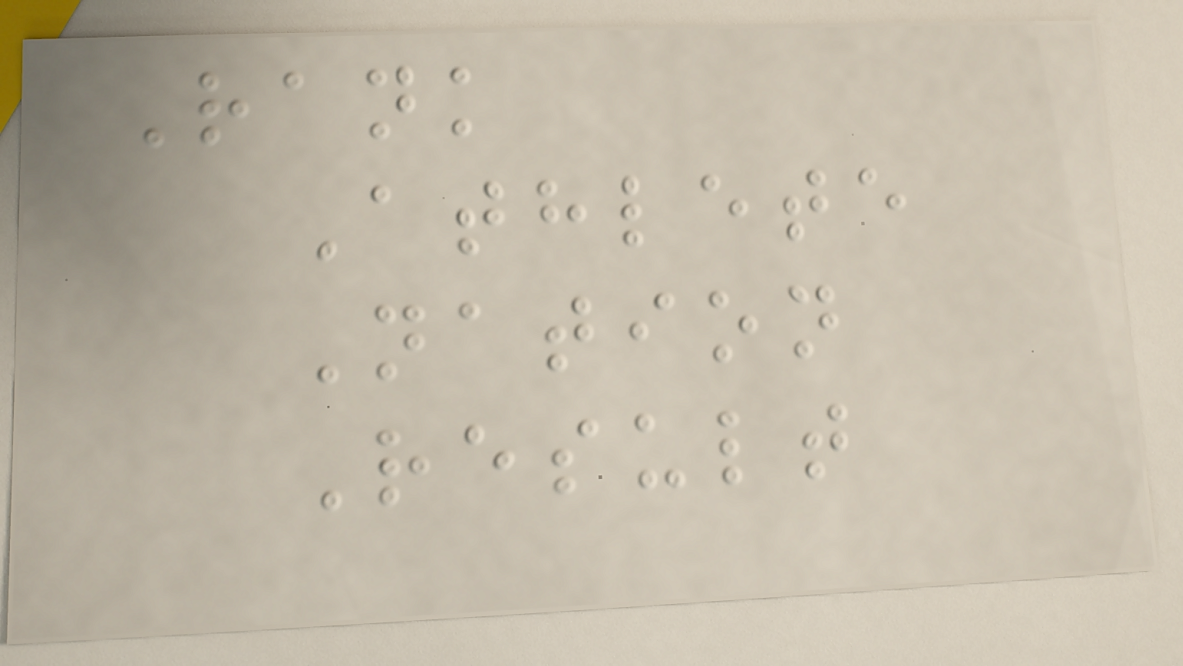Rank
Athlete
Nation
Result
